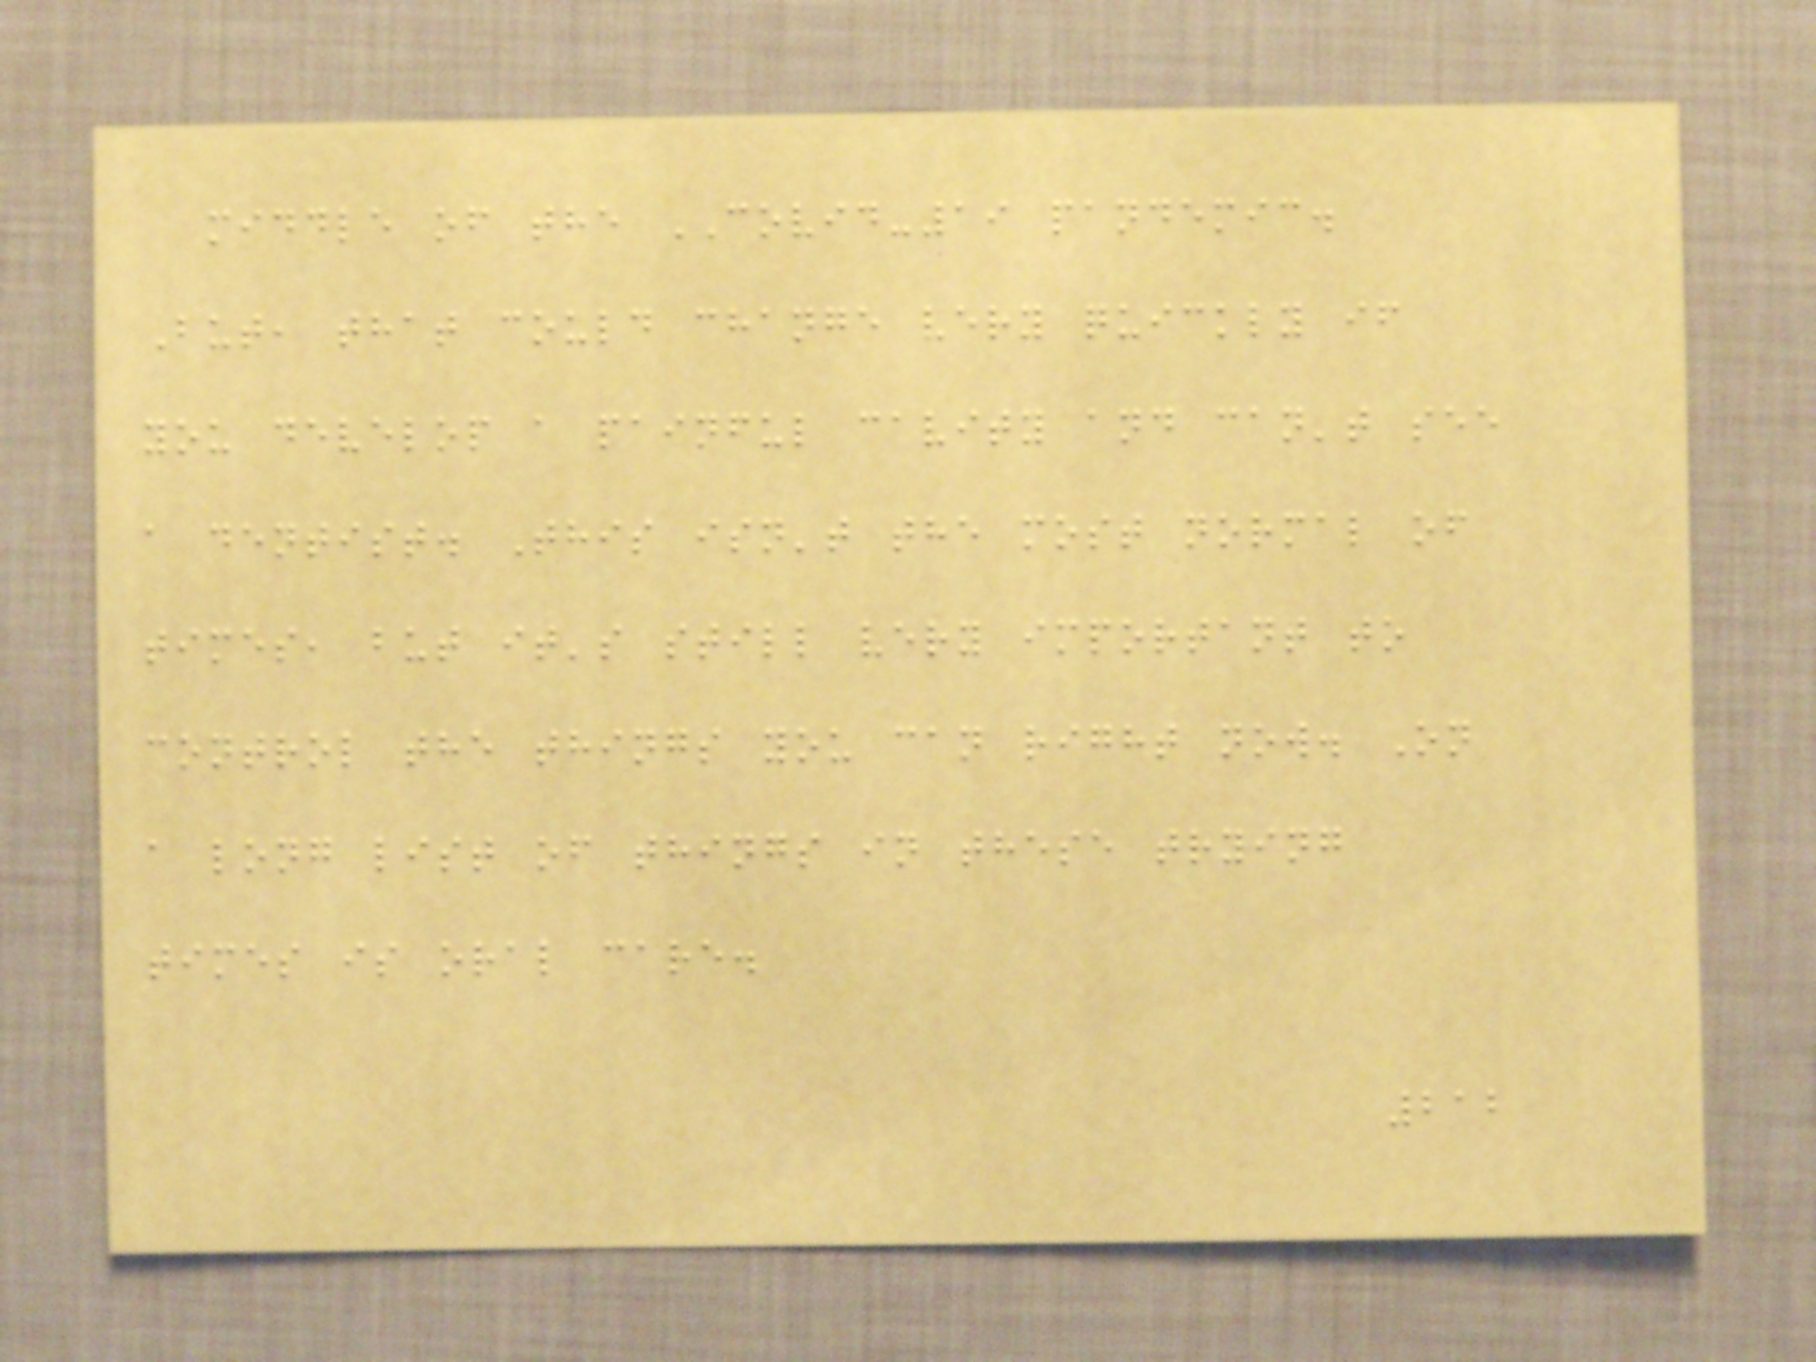middle of the COVID-19 pandemic.
But, that could change very quickly if
you develop a painful cavity and can't see
a dentist. This isn't the most normal of
times, but it's still very important to
control the things you can right now. On
a long list of things in these trying
times is oral care.
212
